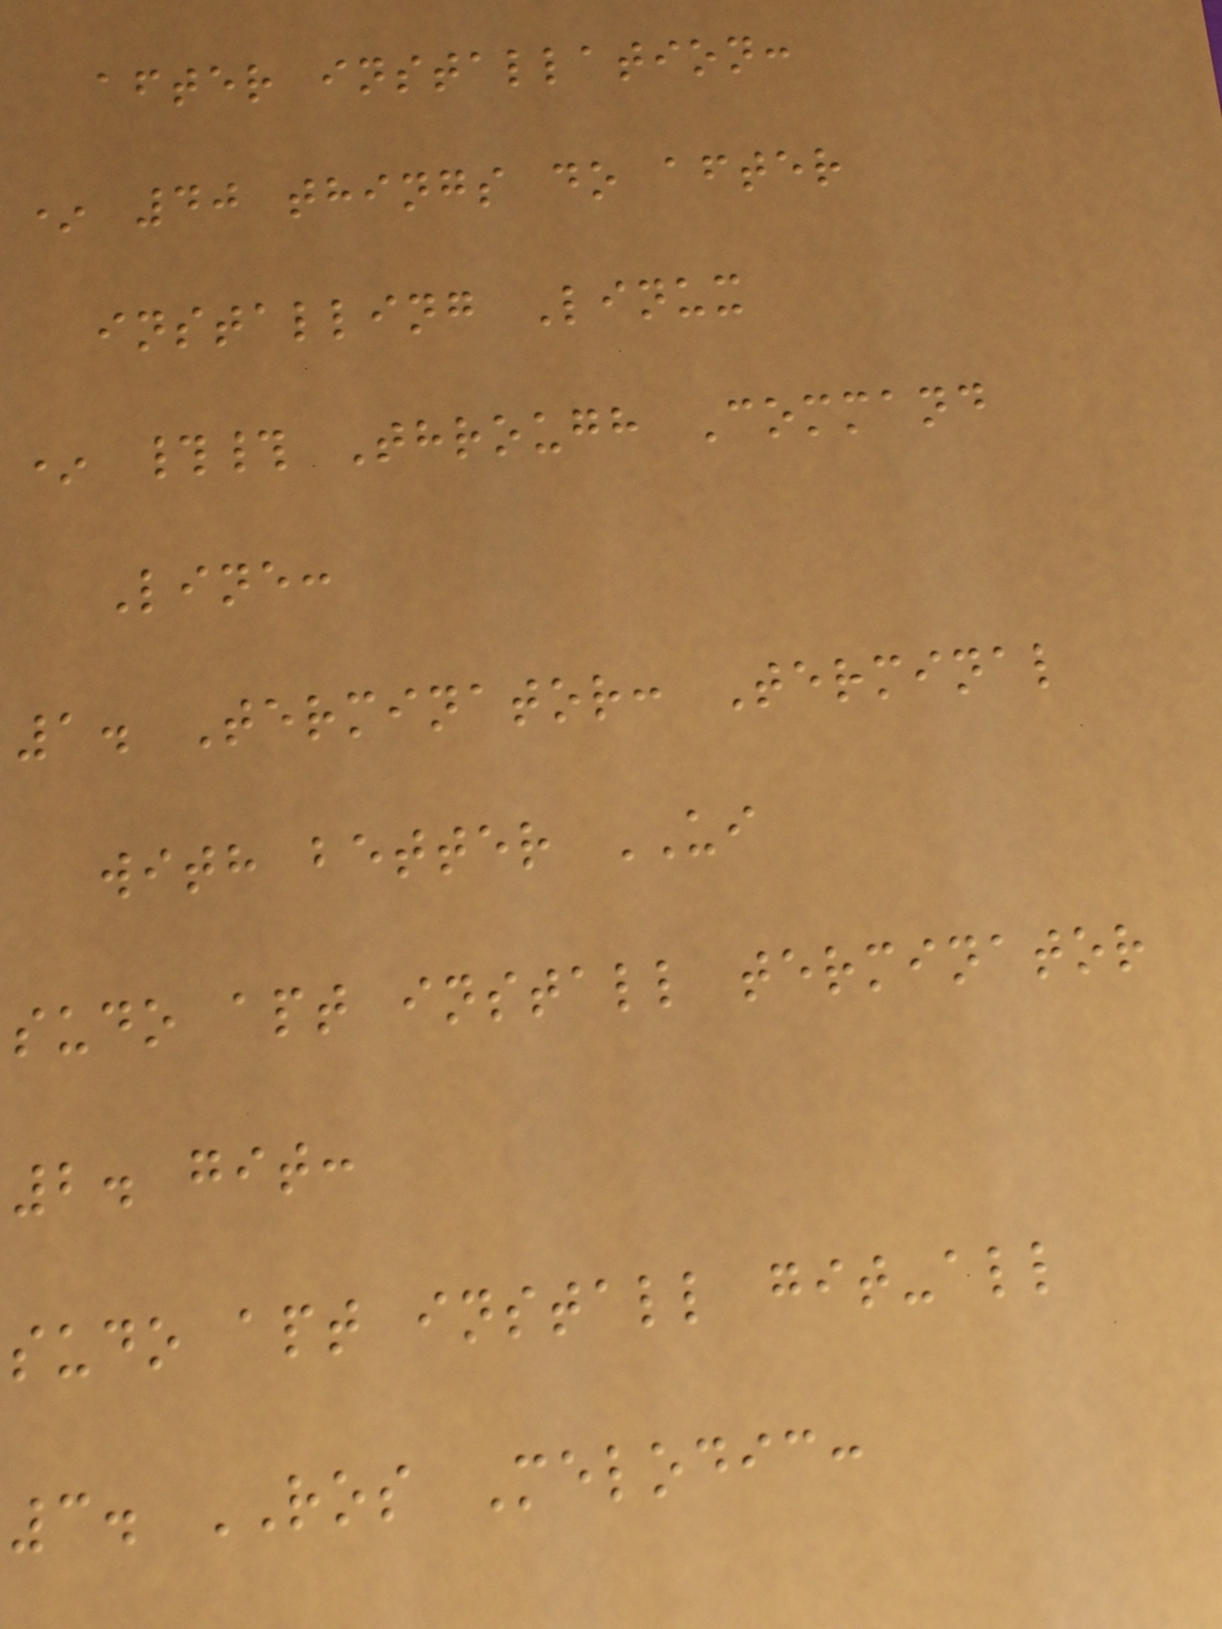after installation:
* 40 things do after
installing Linux
* ## Through Command
Line:
1. Terminator: Terminal
with better UI
sudo apt install terminator
2. git:
sudo apt install git-all
3. ROS Melodic:
